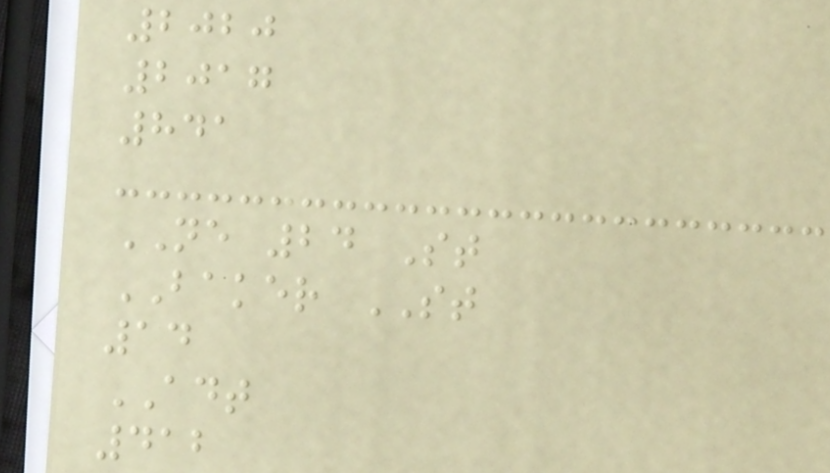2020
2017
841
NE 24 St
BAKER ST
14
ADT
412
